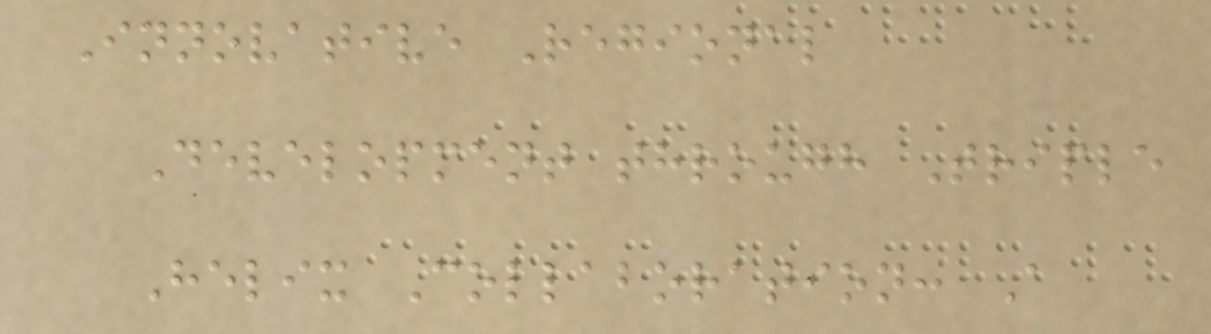Innovative Regional
Development through Triple
Helix Collaboration: A
